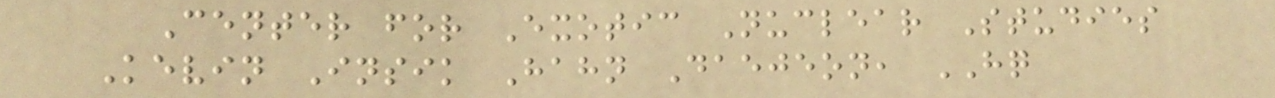Center for Exotic Nuclear Studies
Kevin Insik Hahn Daejeon, HQ
